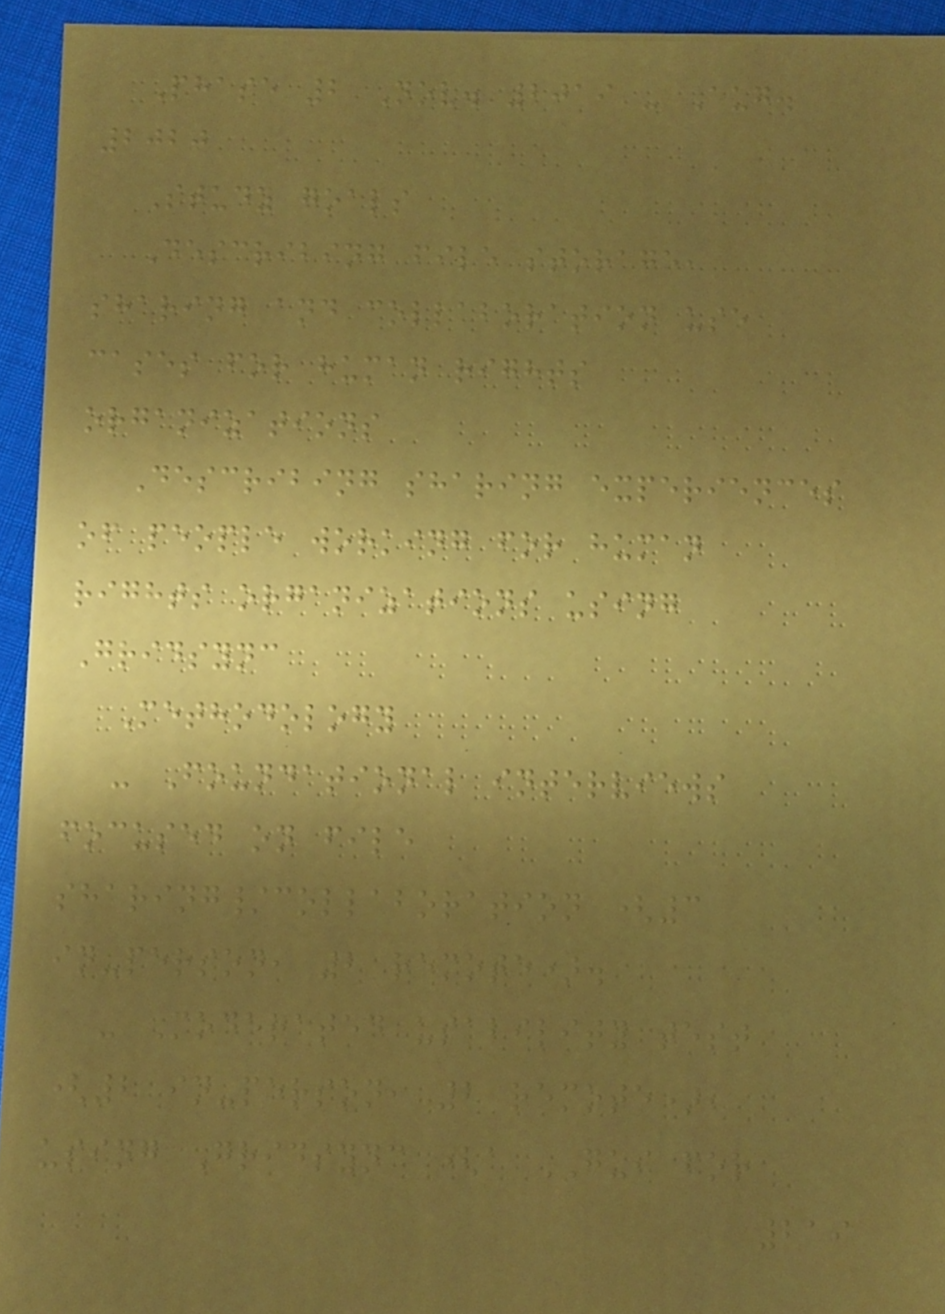Phase 2 Nov. 2019 - Aug.
2020
Study goals
Describing file storage,
sharing and collaboration use
cases for human rights
organizations
Describing sharing experiences
of people working for human
rights organizations using
Gridsync
Methodology
- Foundational interviews
focused on file
sharing/collaboration (3
in-person, 2 remote).
- Moderated usability test
(2 in-person, 2 remote),
using Gridsync (a GUI for
219
